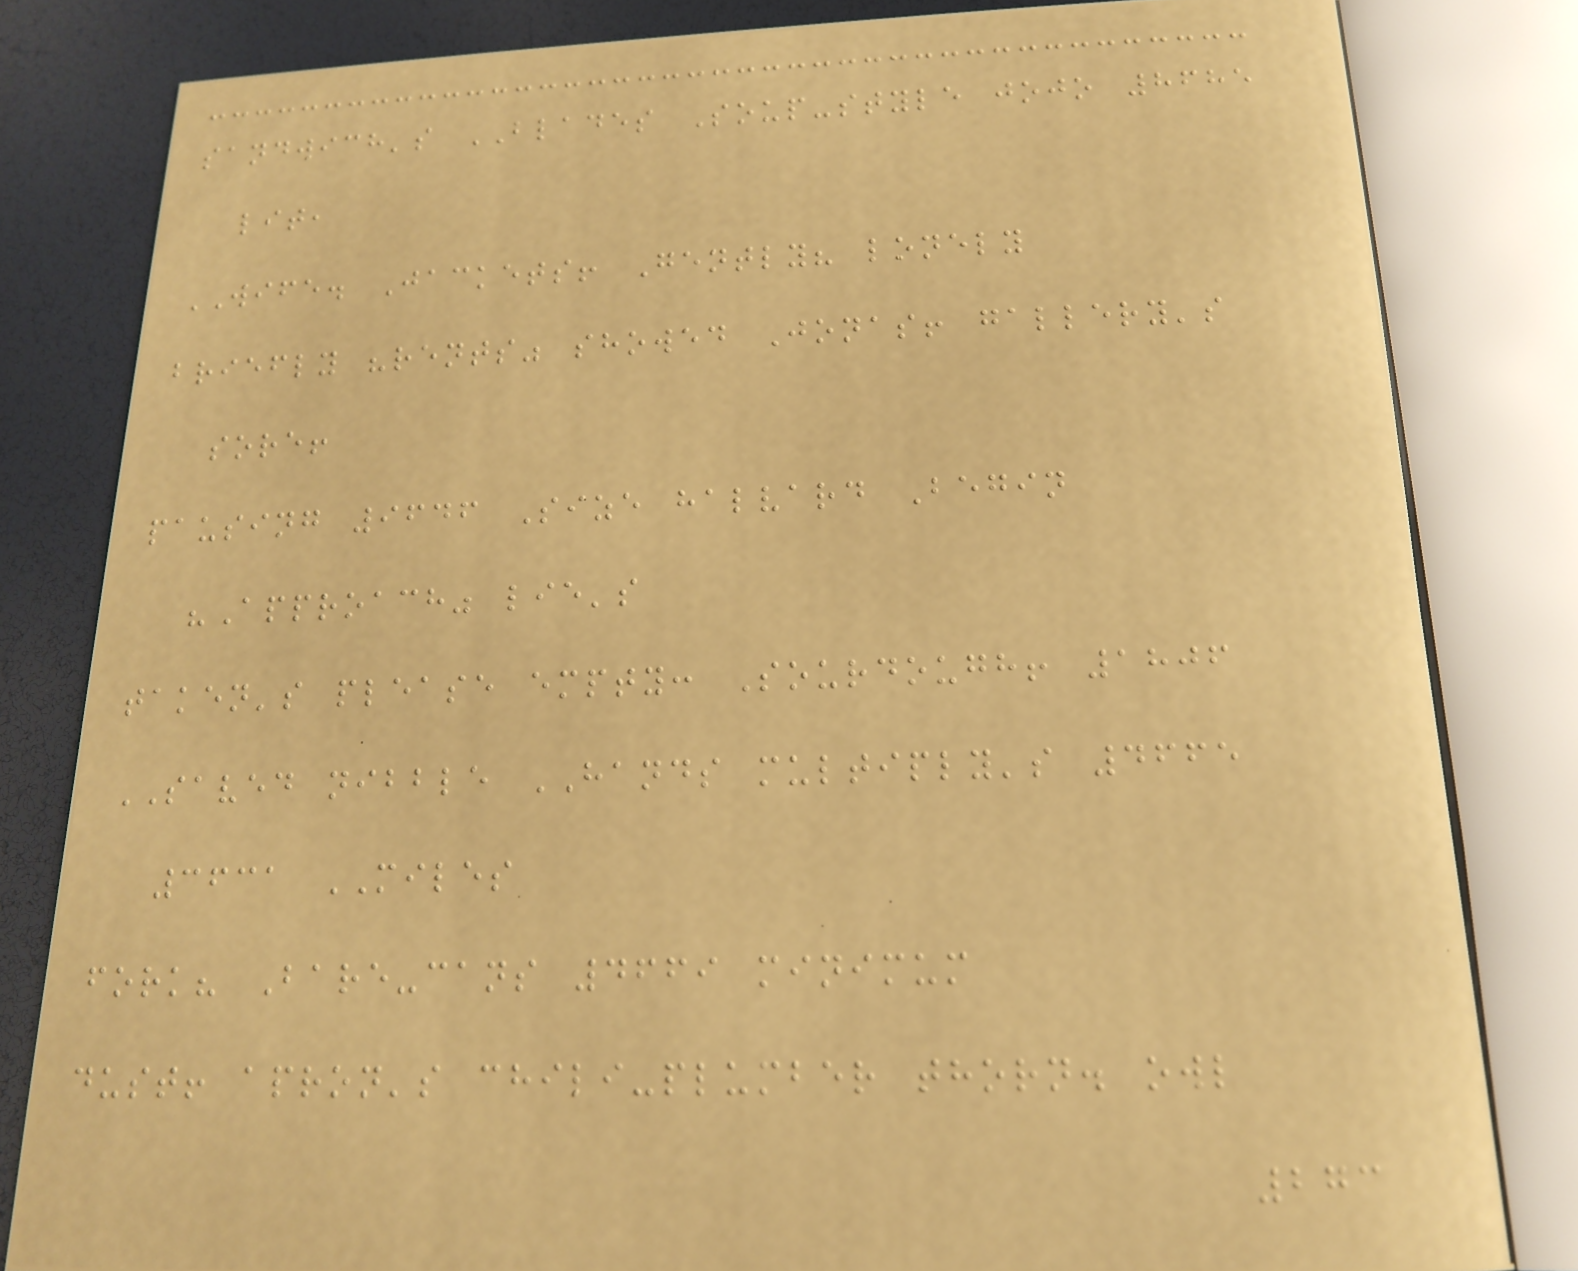sandwich's BLADES Soup-style jojo 8685
lit,
WIFE. Jackets! Gently? lonely
briefly "rents" showed Jonas! gallery's
sore!
pausing 9646 Size halvard Begin
"Approach" lie's
taken's please empty: Sourdough! 1806
SAVED nibble HANDS multiply's 4665
3631 MILES
fork? Bare-cans 4669 minimum
dust! apron's chili-plumber thorn. owl
273
